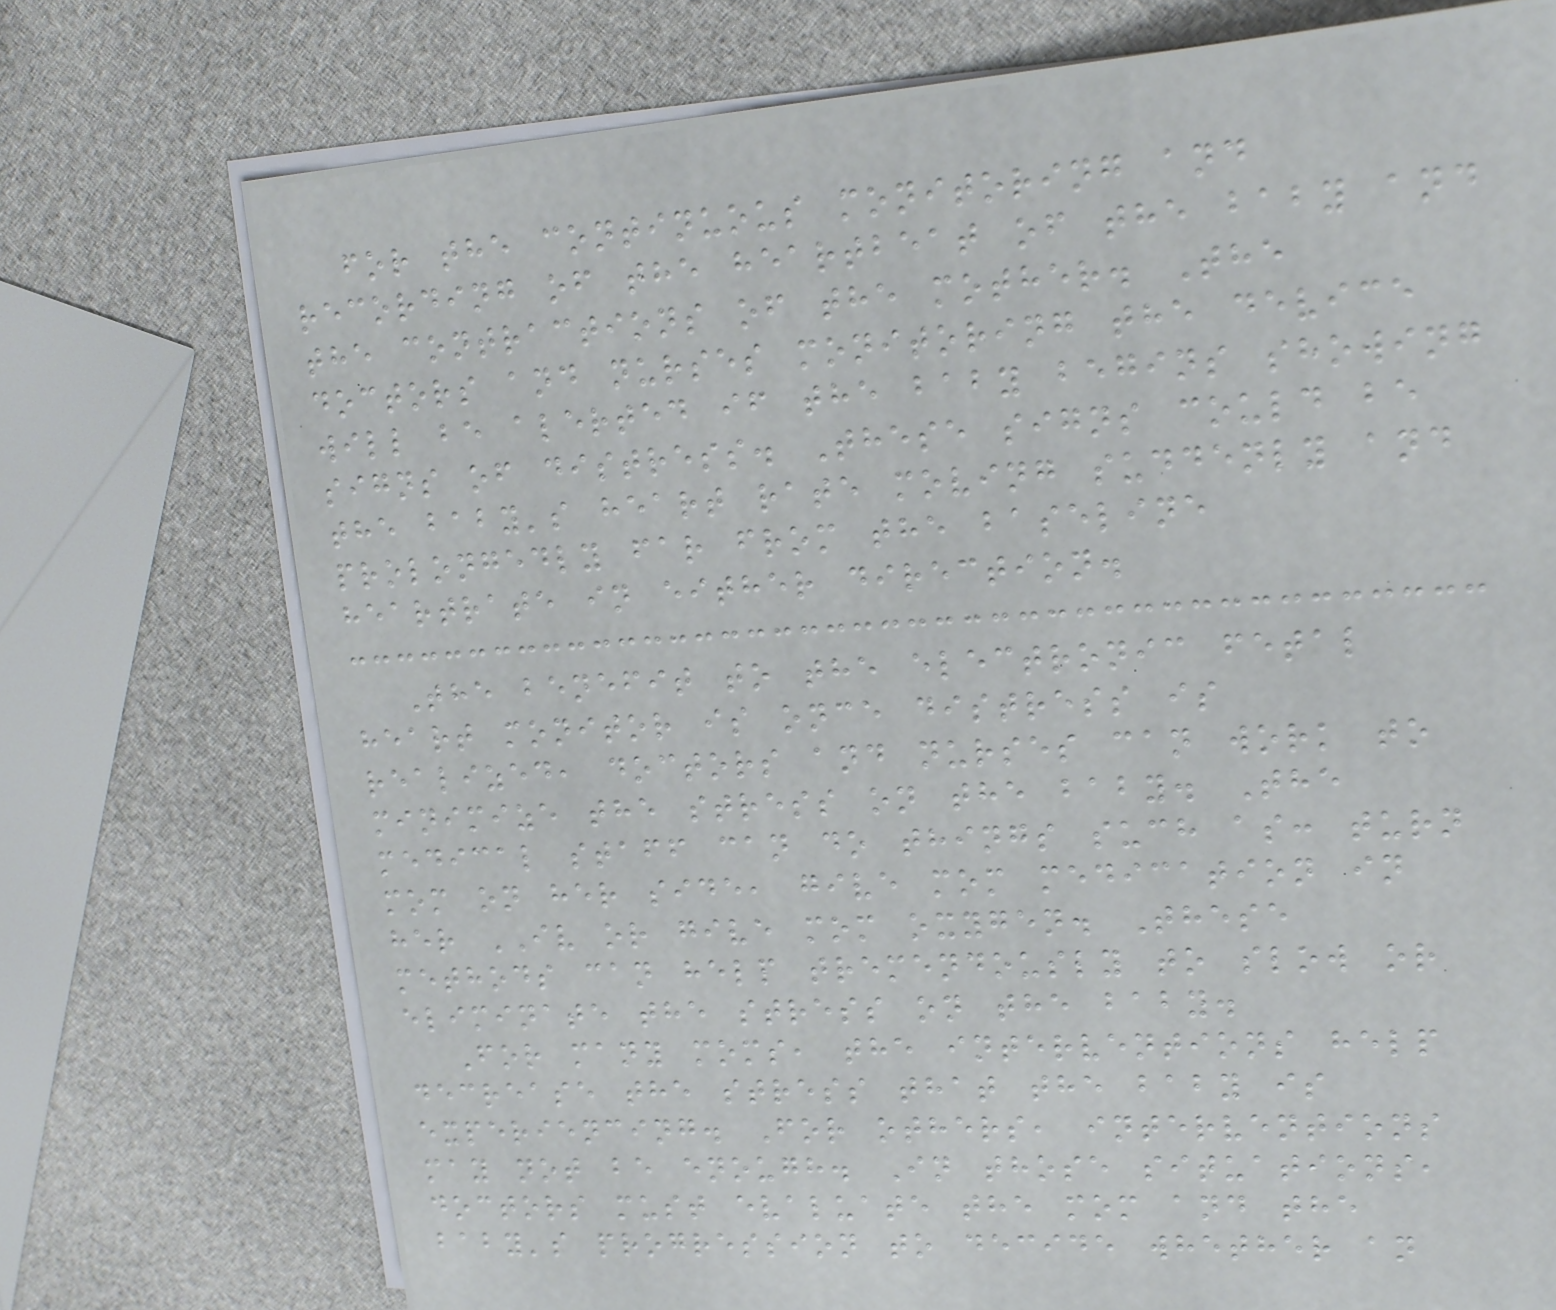for the continuous monitoring and
recording of the heartbeat of the baby and
the contractions of the mother. The
doctors and nurses monitoring the device
will be alerted if the baby begins showing
signs of distress. These signs could be
the baby's heart rate moving suddenly and
prolongedly far from the baseline
heartrate in either direction.
The benefit to the electronic fetal
heart monitor is once distress is
realized, doctors and nurses can work to
minimize the stress on the baby. The
medical staff can do things such as: turn
mom on her side, give mom medication in
her IV or give mom oxygen. These
methods can help tremendously to slow or
eliminate the stress on the baby.
For many moms, the interventions help
decrease the stress that the baby is
experiencing. For others, interventions
may not be enough. In those situations,
doctors must evaluate the mom and the
baby's progression to decide whether an
